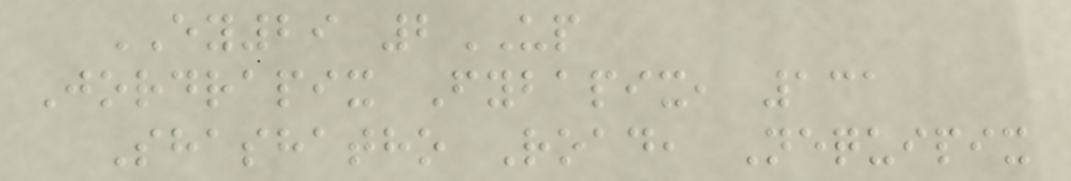EY29 2UP
Jordrapix Fybapix, 131
Shashatho Road, Nequipix
